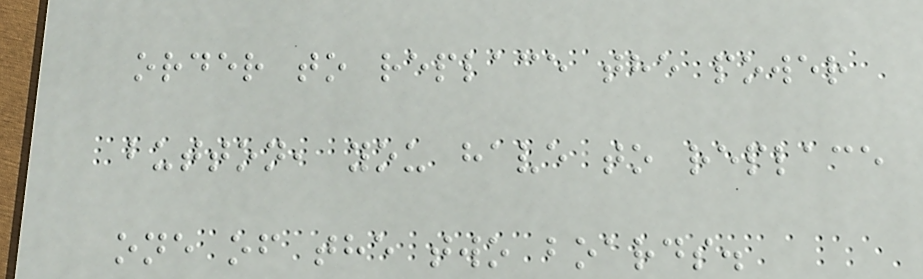order to replace the power
button, you have to replace
one of the two boards.
